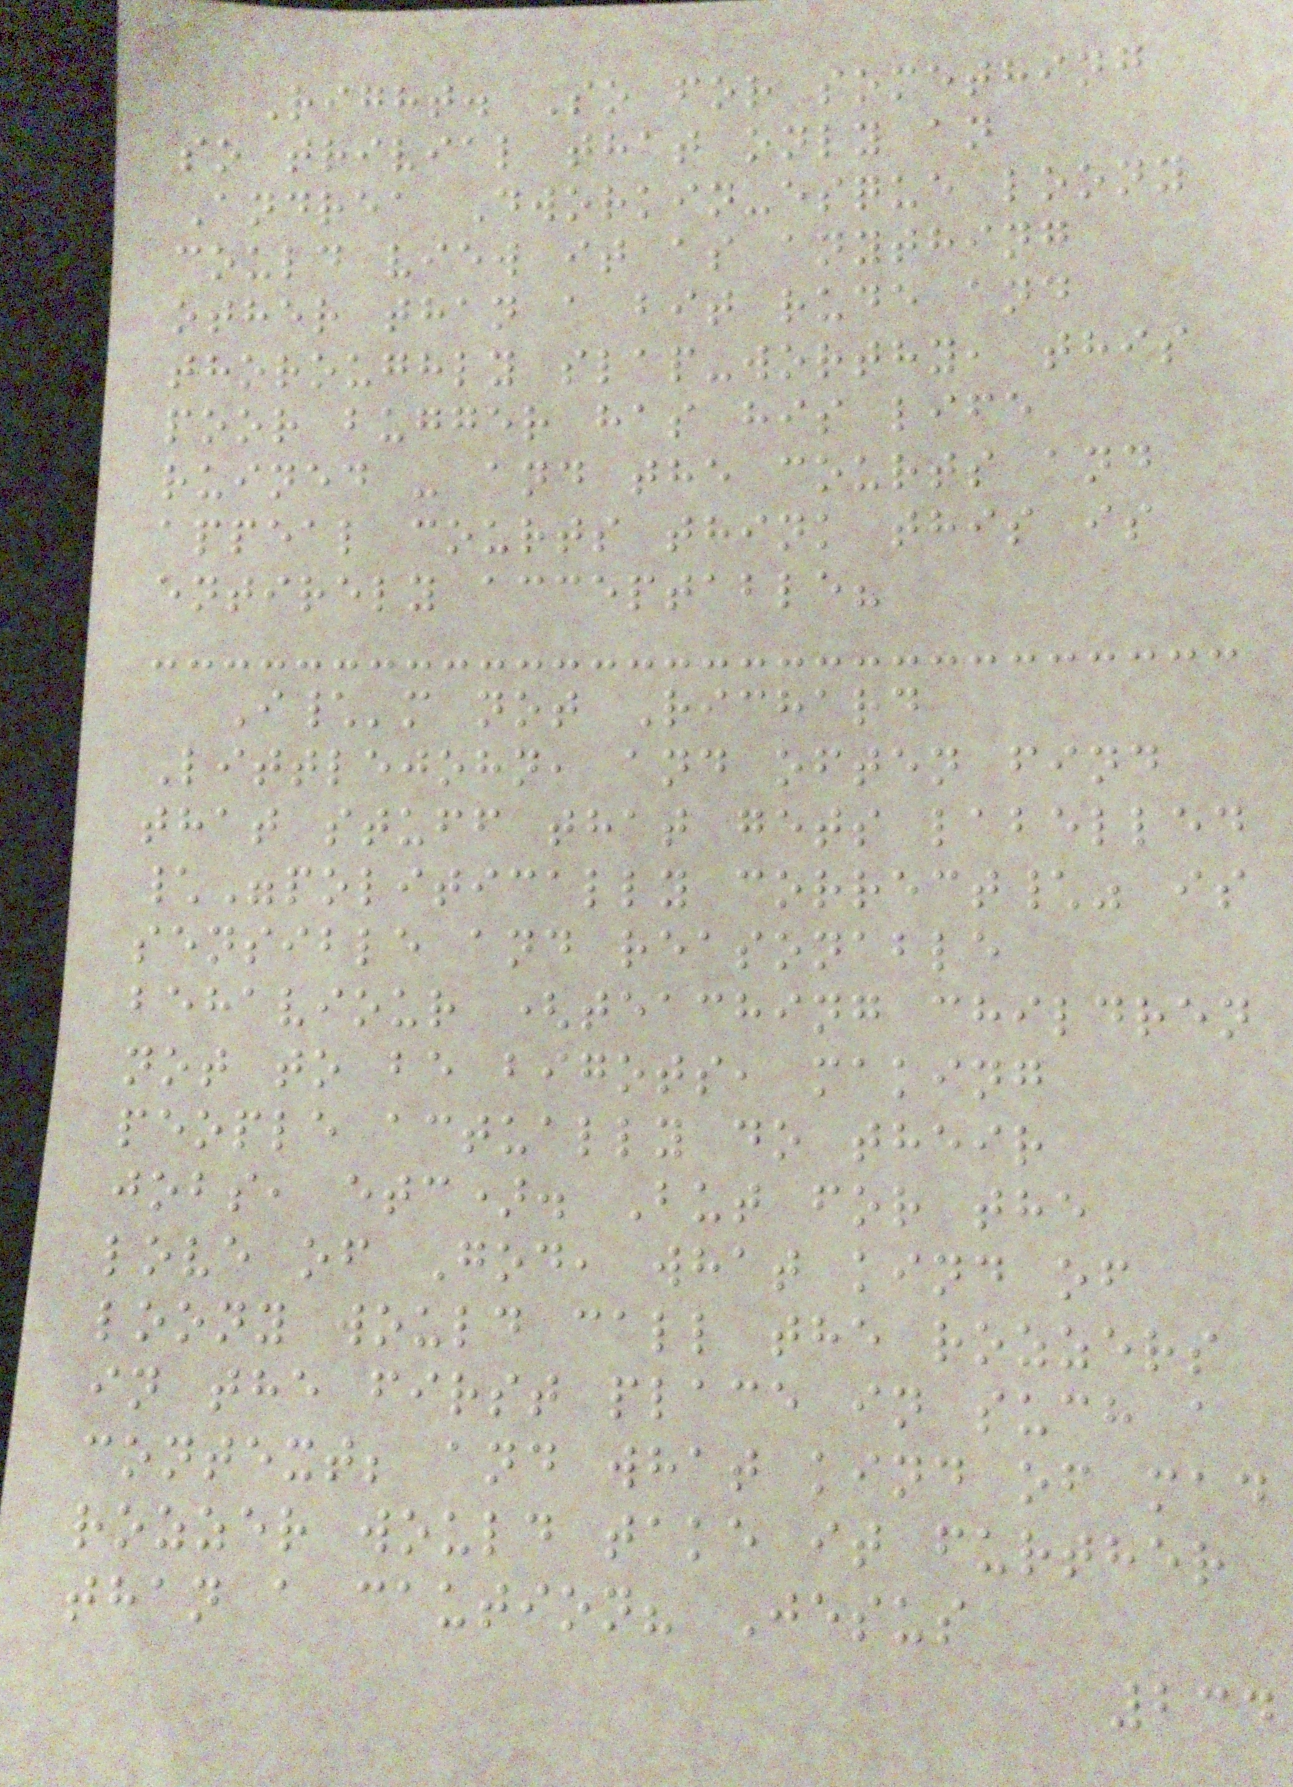Right. So for something
so trivial that only an
Andrea Dworkin-esque loony
could view it as anything
other than a bit rude and
thoroughly slap-worthy, this
poor bugger has his life
ruined - and the courts and
appeal courts think this is
entirely acceptable?
I\'m not Richard
Littlejohn, and often find
that stuff that gets labelled
\"politically correct\" is
sensible and reasonable
behaviour (teaching children
not to be bigots, making
people actually do their
jobs, etc). But for the
love of God, what kind of
loony would call the rozzers
in the first place in such a
context; and what kind of mad
rozzer would take it further
than a caution? Jesus
234
